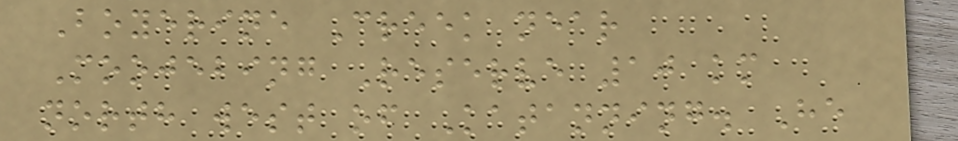Boyerine Creek near
Moojebing Reserve 10 km
north west of Katanning. He
